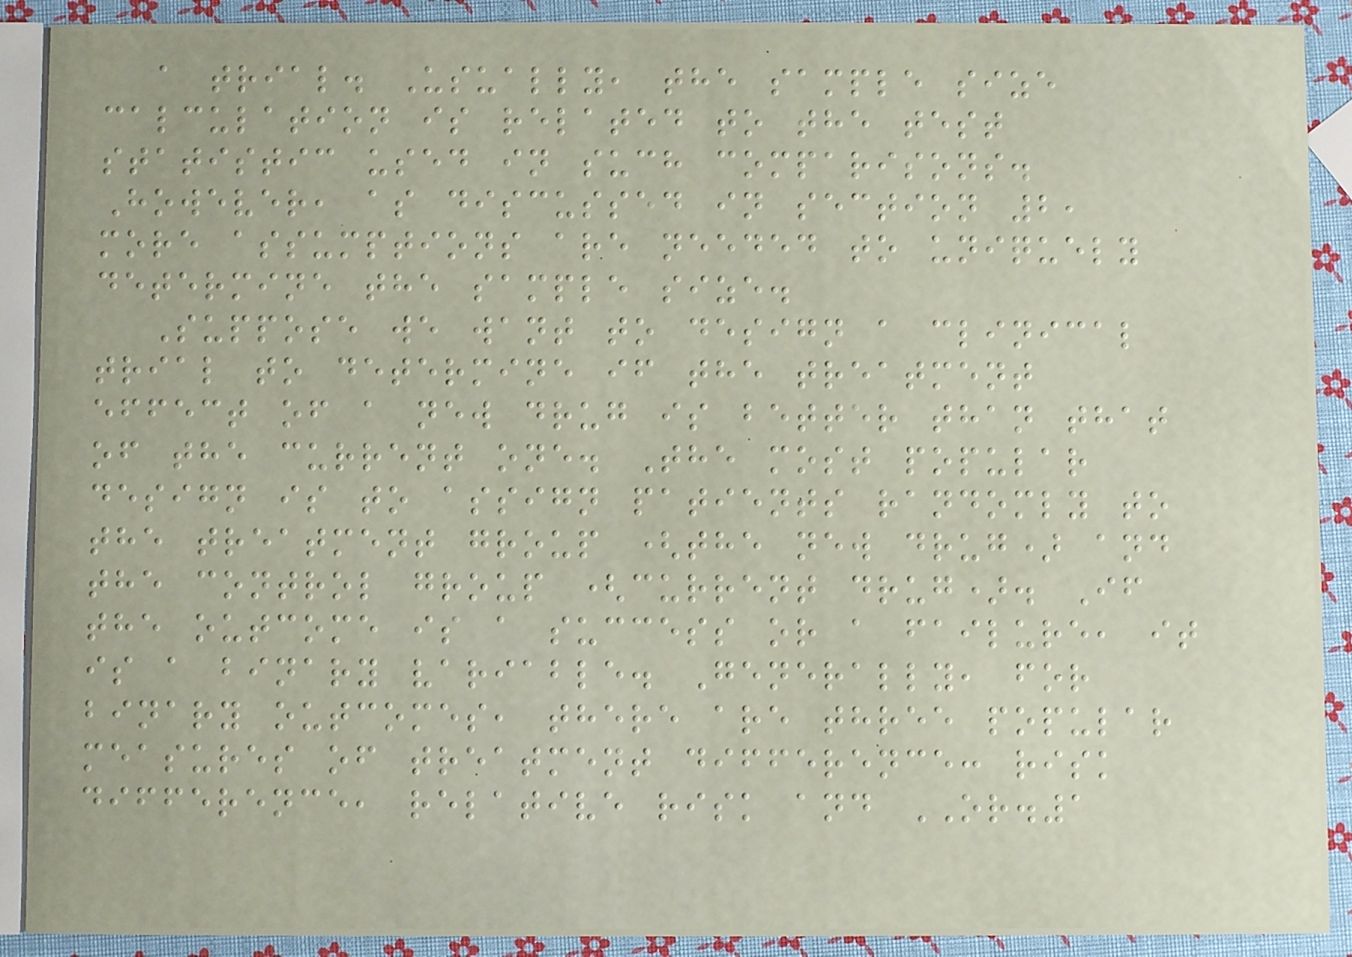a trial. Usually, the sample size
calculation is related to the test
statistic used in such comparisons.
However, as discussed in section 2,
more assumptions are needed to uniquely
determine the sample size.
Suppose we want to design a clinical
trial to determine if the treatment
effect of a new drug is better than that
of the current one. The most popular
design is to assign patients randomly to
the treatment group (the new drug) and
the control group (current drug). If
the outcome is a success or a failure, it
is a binary variable. Generally, for
binary outcomes, there are three popular
measures of treatment difference: risk
difference, relative risk and OR.1
